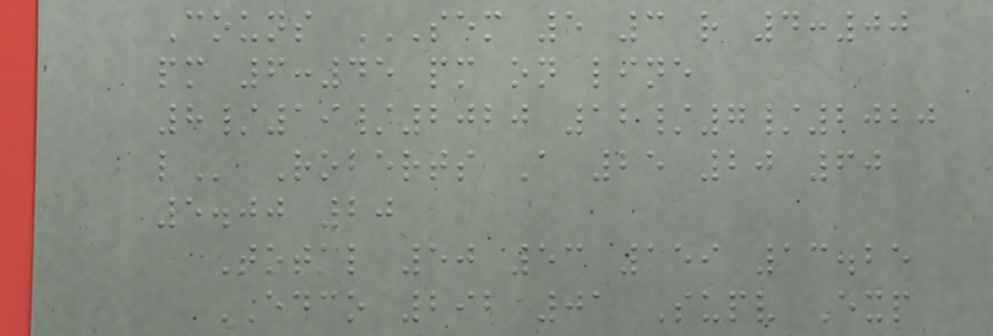Couns SEM 5 3 R 4:00
PM 6:45 PM ON LINE
8/19/2020 12/7/2020
L Roberts A 25 20 60
5.00 20
Total 50 53 159 13.25
EDCO 292 01 Supv Exp
